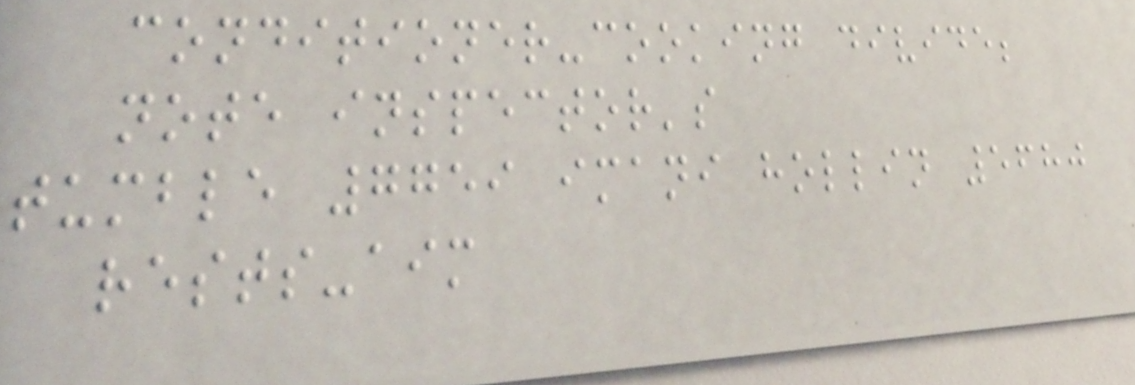conditioner-cooking divide;
note inspector's
tumble 7759 imani hollin 5680
rests-aim
